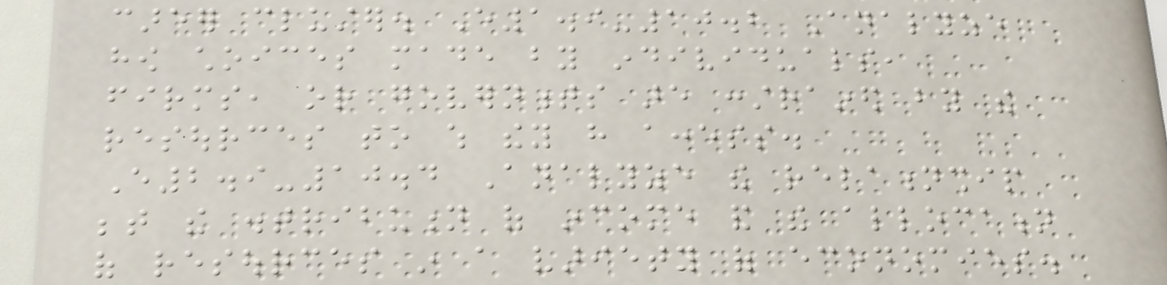career cluster. E1.9-10.2 Analyze
how choices made by individuals,
firms, or governments are constrained by the
resources to which they have access.
E2.9-10.4 Analyze the relationship
between the distribution of income and the allocation
of resources in a variety of economies.
